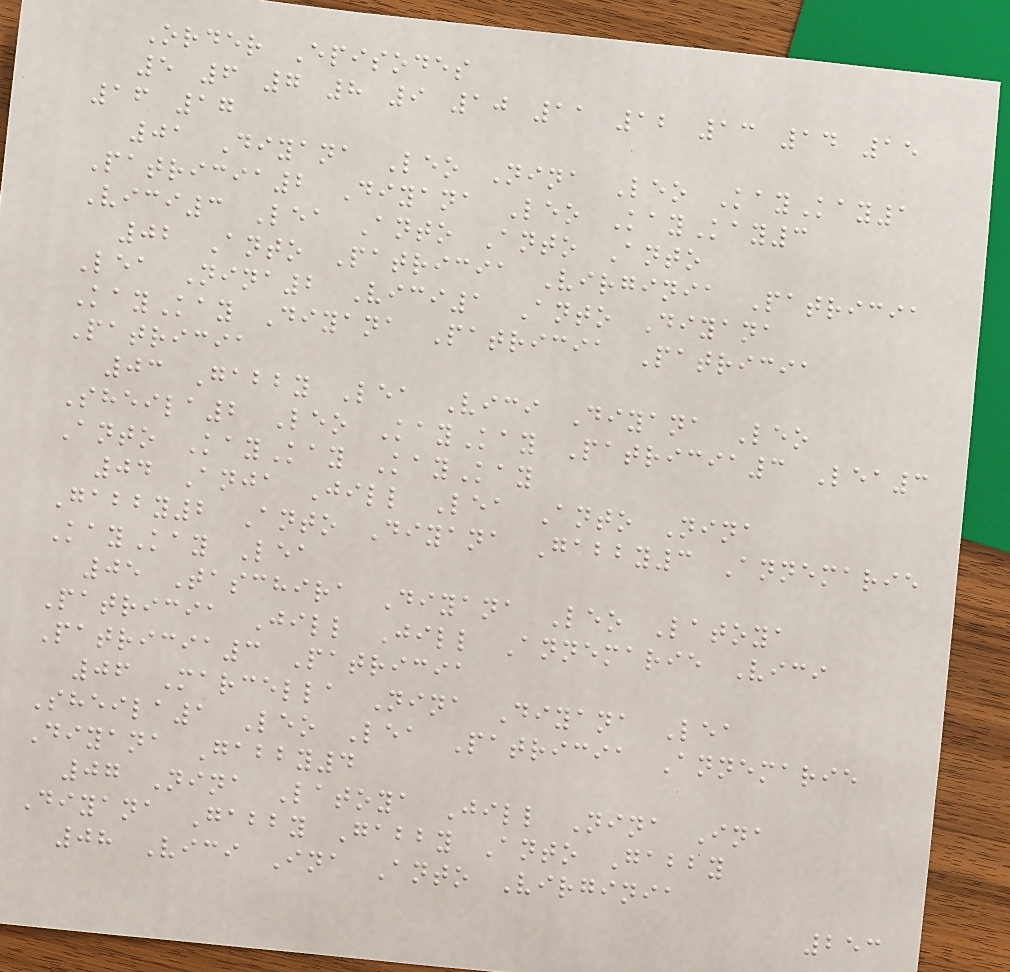Order Episodes
5 6 7 8 9 10 11 12 13 14 15
16 17
01 Diyana Leo Nina Leo KayKay1
Patricia2 Diyana Leo KayKay3
Vici3 Lea Anto Anto Anto
02 Anto Patricia Virginia Patricia
Lea Nina2 Vici1 Anto Diyana
KayKay Diyana Patricia Patricia
Patricia
03 Gabby Lea Vici Diyana Leo
Sheila2 Leo KayKay Patricia3 Lea3
Anto KayKay KayKay
04 Anja Jill Lea Anto Nina
Gabby2 Anto Diyana Gabby3 Annemarie
KayKay Lea
05 Taschira Diyana Leo Latoya
Patricia Jill Jill Annemarie Vici
Patricia3 Patricia
06 Marcella Nina Diyana Lea
Sheila1 Leo Lea Patricia Annemarie
Diyana Gabby4
07 Nina Latoya Jill Nina Ina
Diyana Gabby Gabby Anto Gabby
08 Vici Ina Anto Virginia
253
